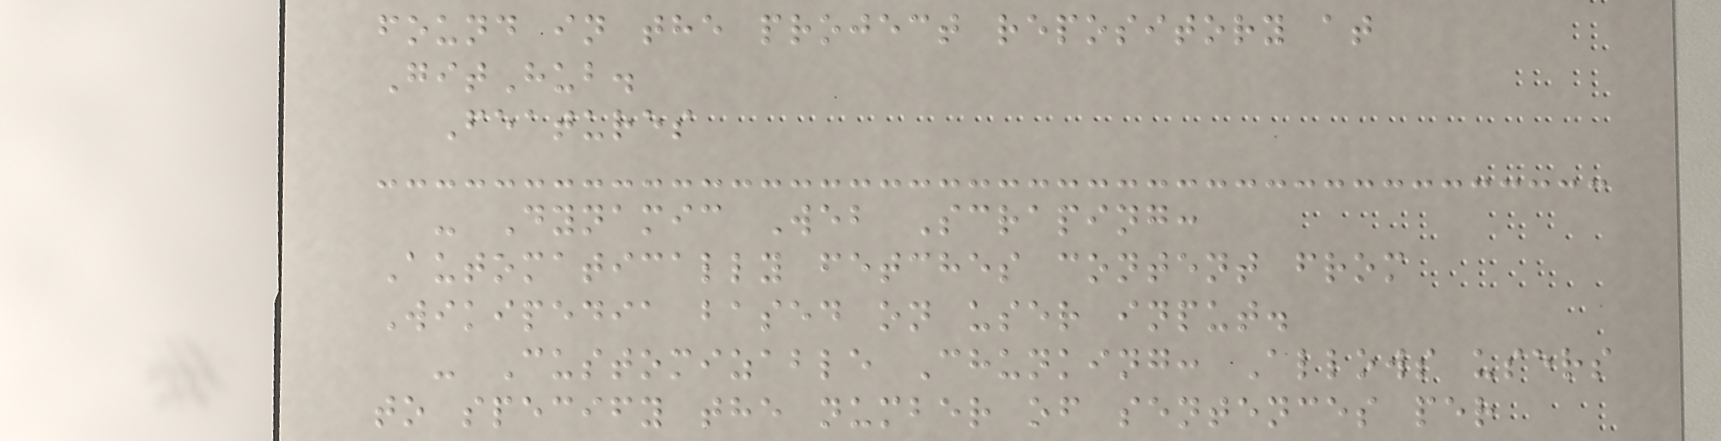found in the project repository at
GitHub.
Features
- Dynamic Web Scraping:
Automatically fetches content from
Wikipedia based on user input.
- Customizable Chunking: Allows users
to specify the number of sentences per
